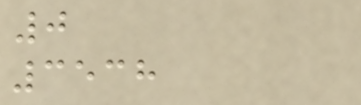0
3538
